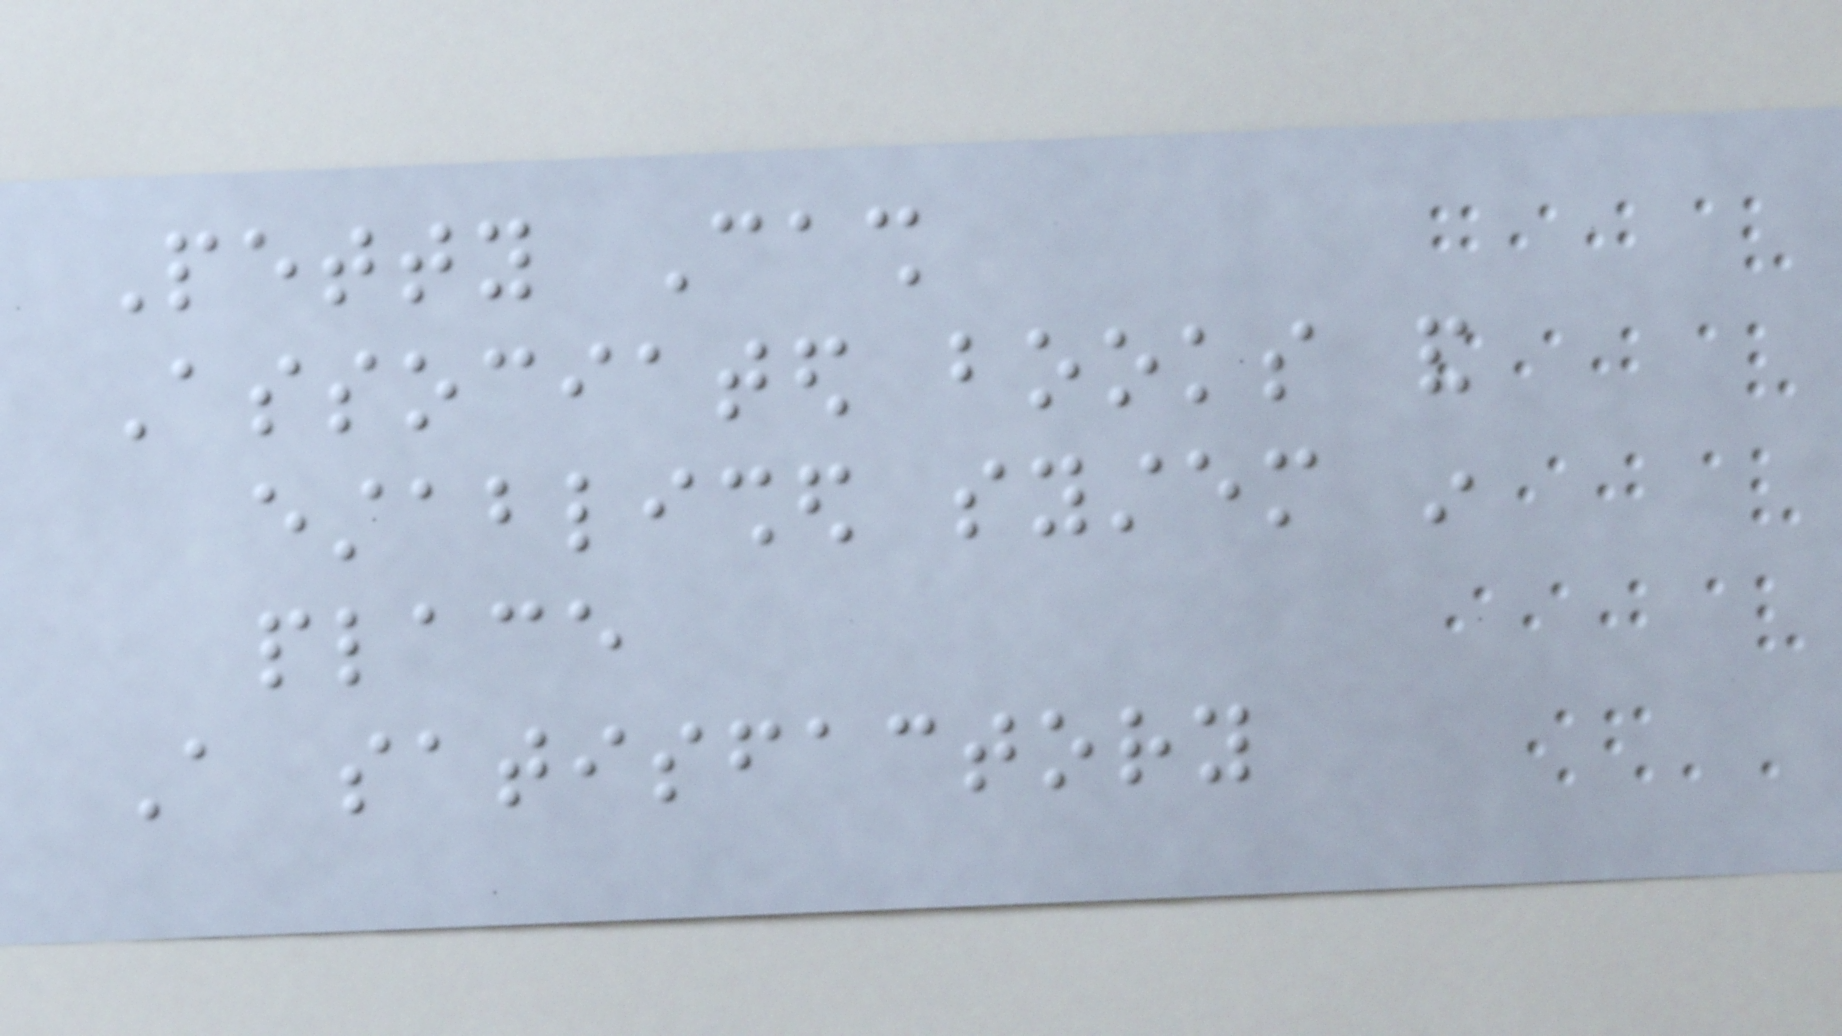Petty Cash
Associated books and
established system in
place
A satisfactory
